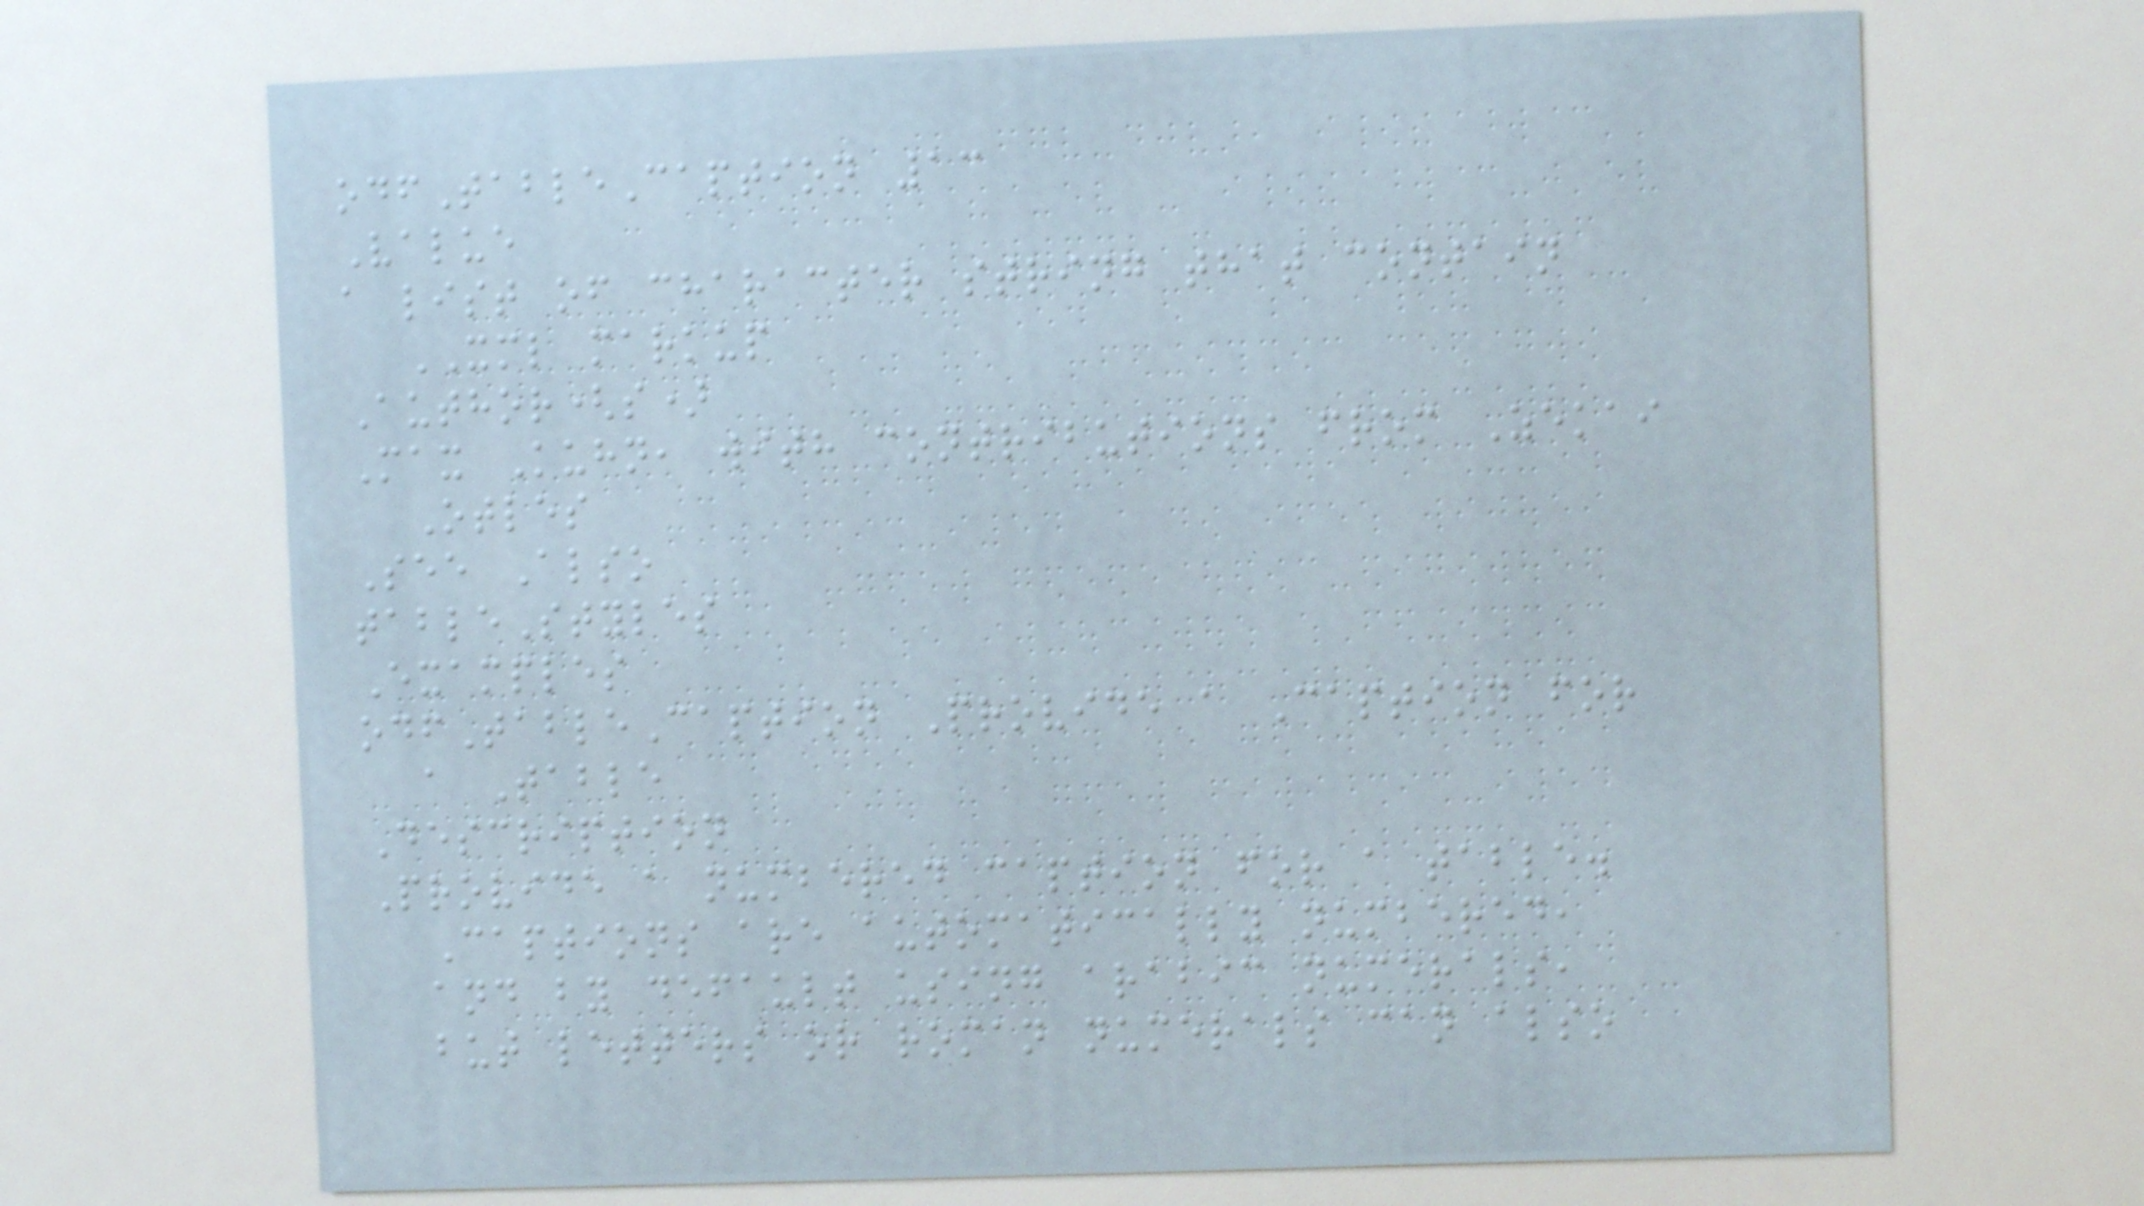odfTableCaption 13
Value
a list of character string that contain
XML markup
Author(s)
Max Kuhn, with contributions from Zekai
Otles
See Also
tableStyles
Examples
odfTableCaption Provide a Caption for
a Table
Description
Provide a numbered caption for a table.
Captions are automatically numbered,
and by default using arabic numerals,
but letters or roman numerals can also
